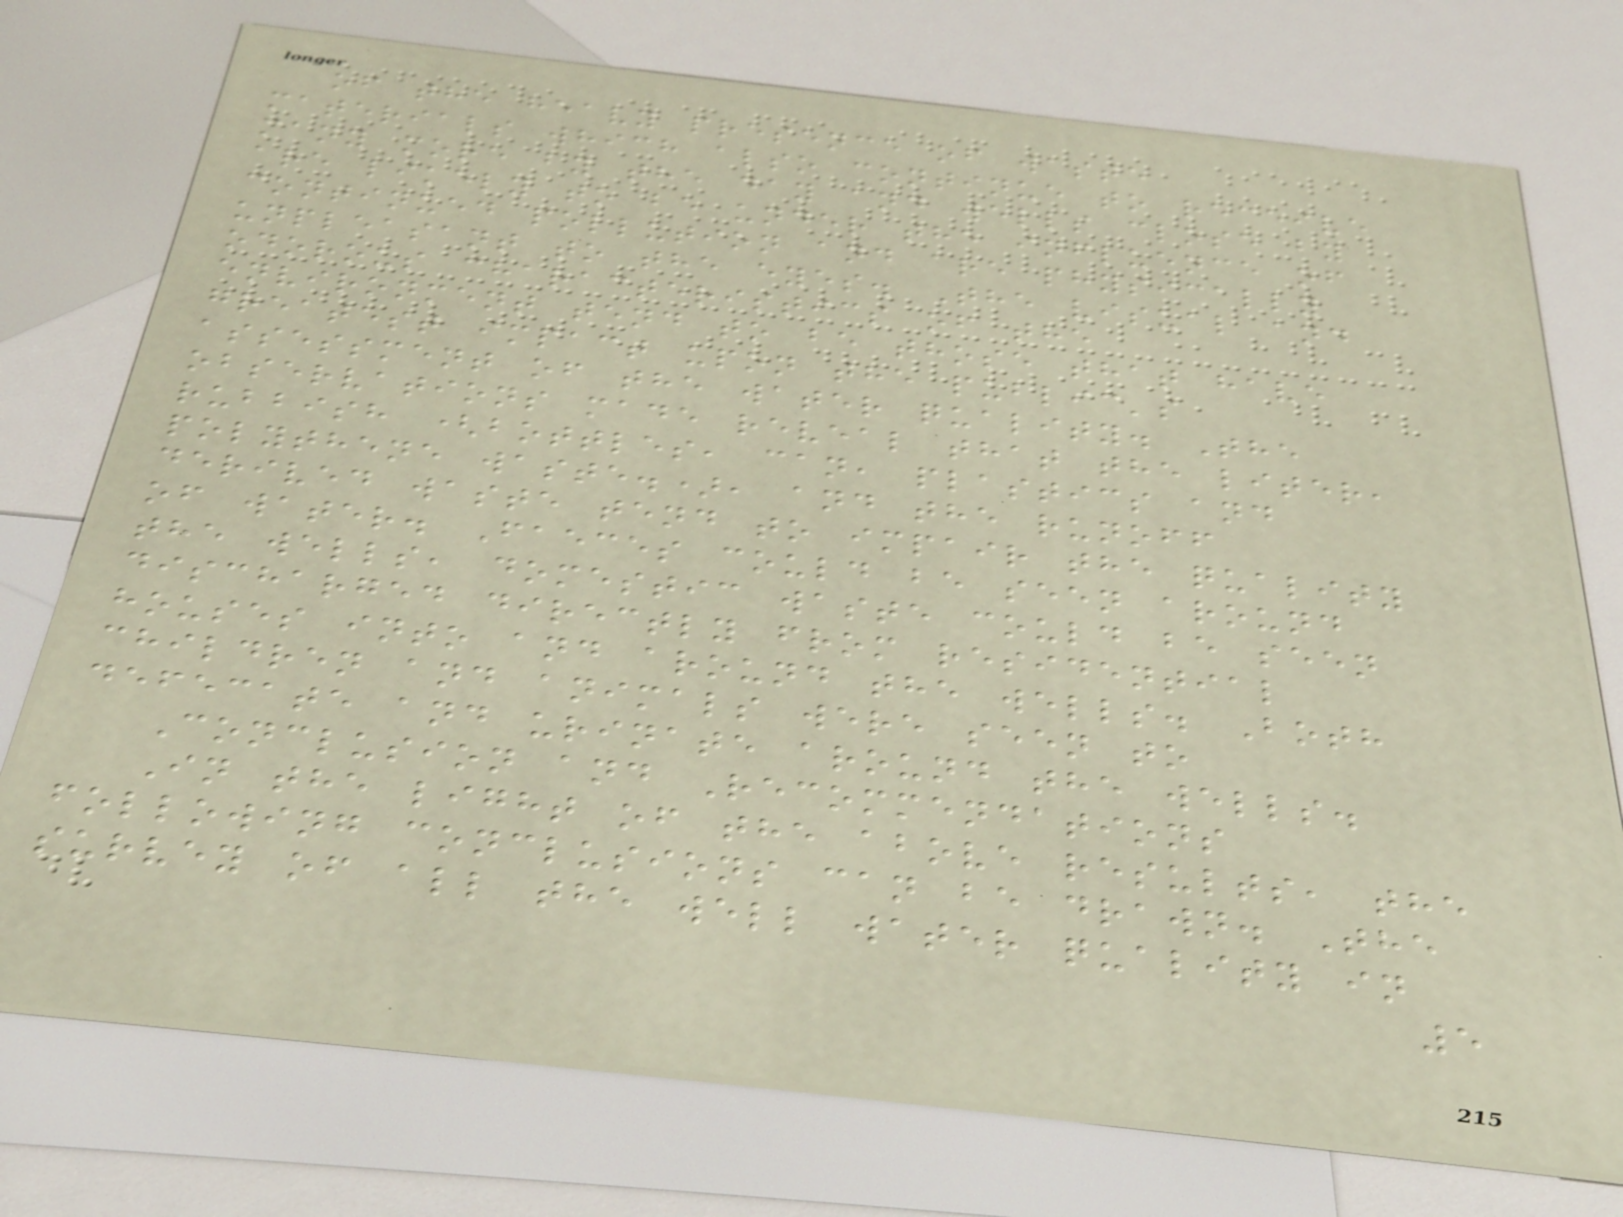of the heavy presence of waste
materials which also continue to receive
many more by the day and wells close by
are likely to be under the influence of
continued pollution and are physically
unpleasant to the eyes. The visual and
odorous characteristics of the
environment tend to be those that have
greatest impact upon the public's
assessment of the water quality. The
observations made reveal that the liter,
rubbish (bottles, can, plastics and
polythene waste.), and the runoff
derived waste tend to impair the quality
of water. Faeces could be seen around
the wells, domestic waste could be seen
discharged directly from residential
houses into and around the wells. Both
children and animals were seen to
defecate and urinate around the wells.
Conclusion and Recommendations
In the light of the above results, the
following conclusions can be drawn. The
survey of all the well water quality in
5
